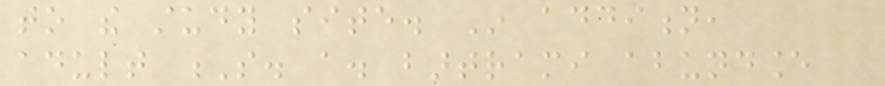to the study site. In addition,
adult S. a. bartrami abundance
